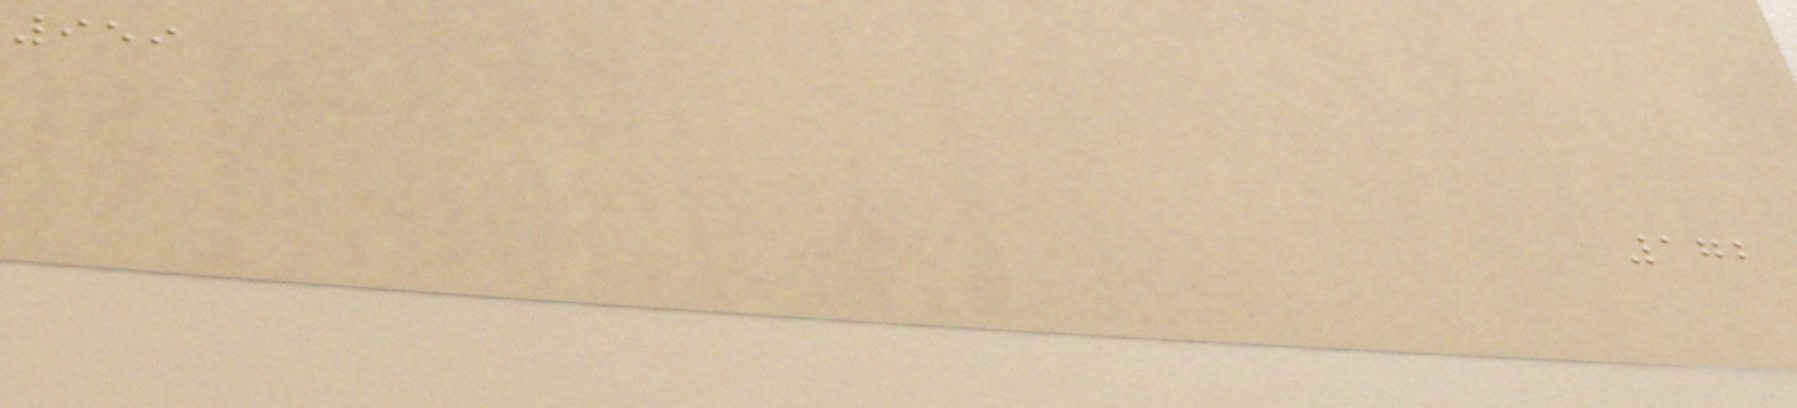959
172
